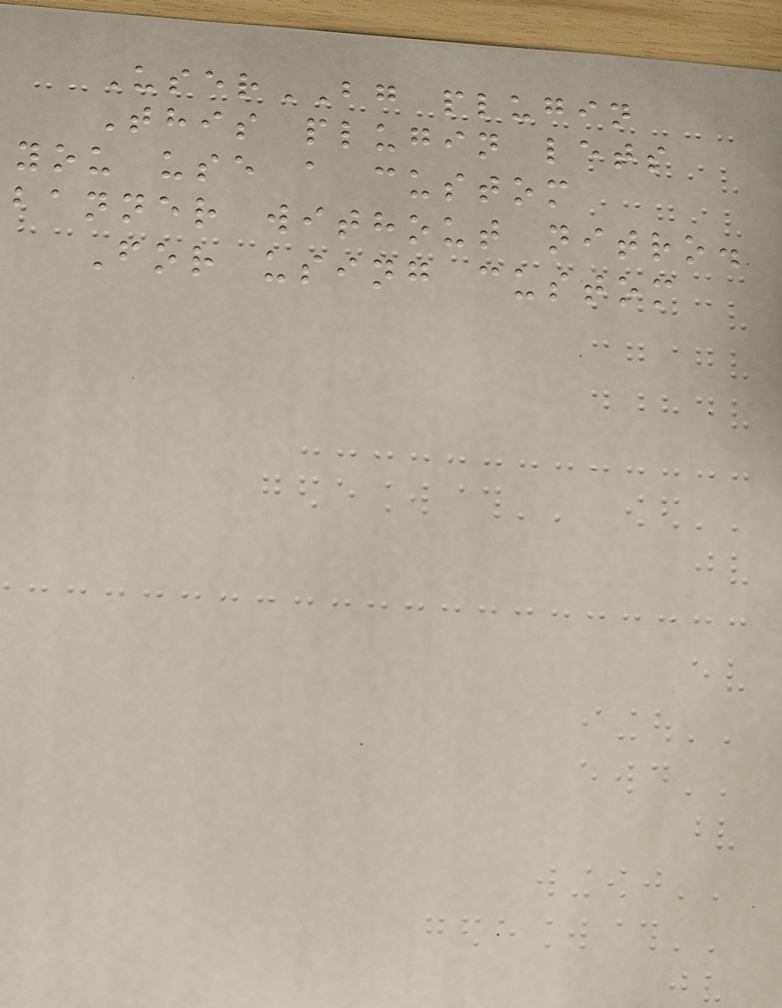UserBG plugin
This plugin lets
you use a custom
banner without nitro.
For using custom
